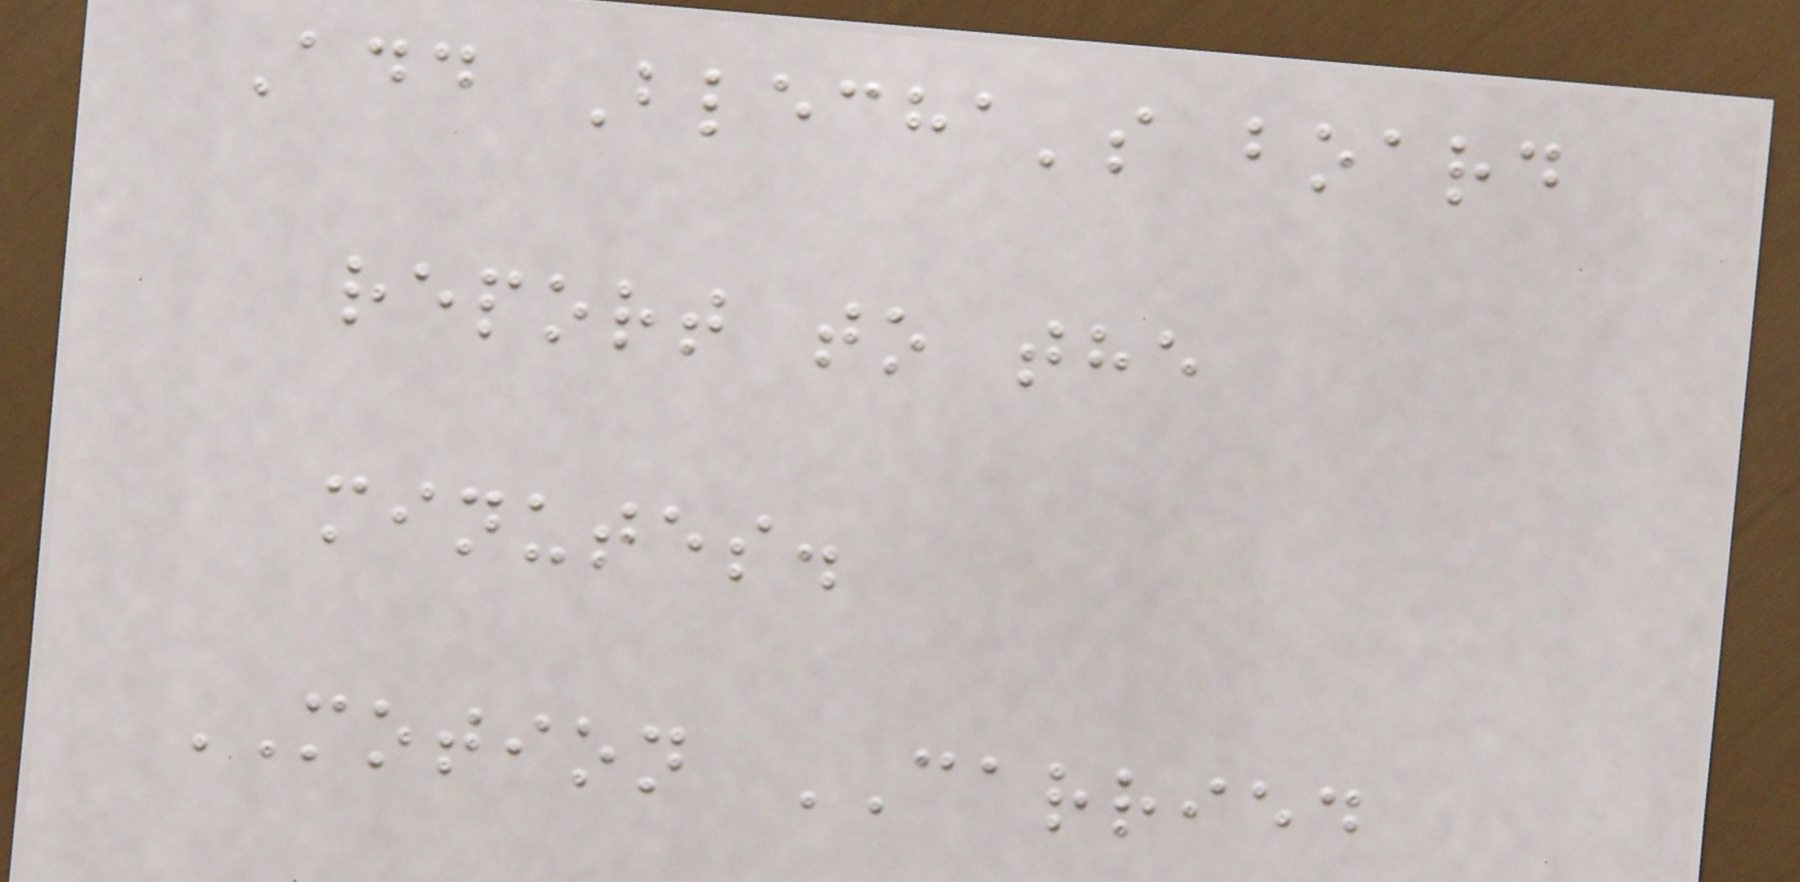Add Blecha's board
report to the
minutes.
MOTION CARRIED
